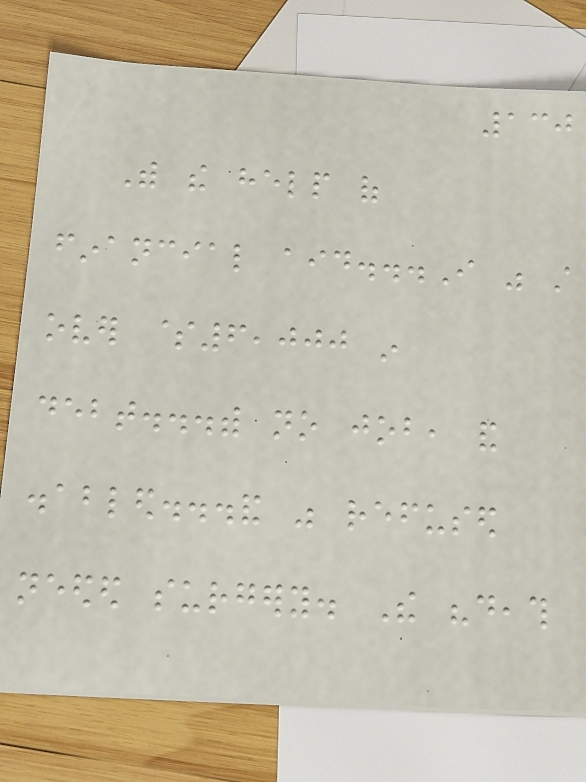130
With the help of
financial aid...I was still
over $6,000 in
debt...with no job, and
disabled...and was refused
needed surgery. The "death
